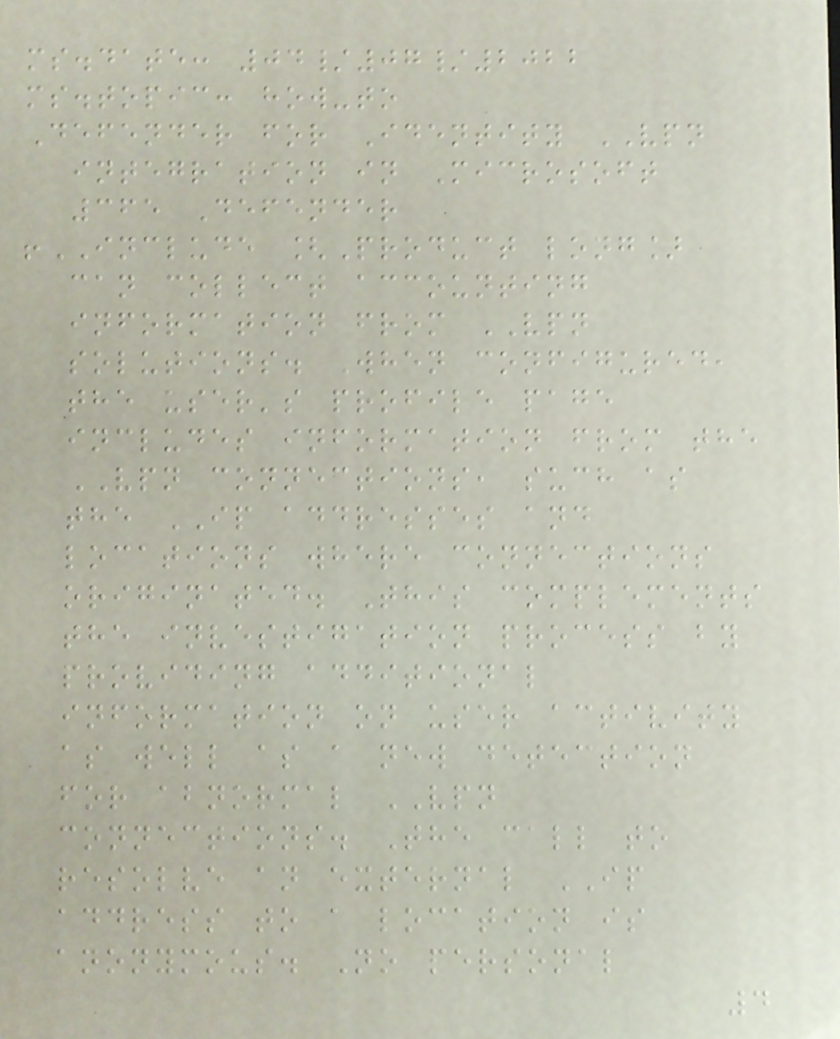ms.date: 04/07/2022
ms.topic: how-to
Defender for Identity VPN
integration in Microsoft
365 Defender
!INCLUDE [Product long]
can collect accounting
information from VPN
solutions. When configured,
the user's profile page
includes information from the
VPN connections, such as
the IP addresses and
locations where connections
originated. This complements
the investigation process by
providing additional
information on user activity
as well as a new detection
for abnormal VPN
connections. The call to
resolve an external IP
address to a location is
anonymous. No personal
4
